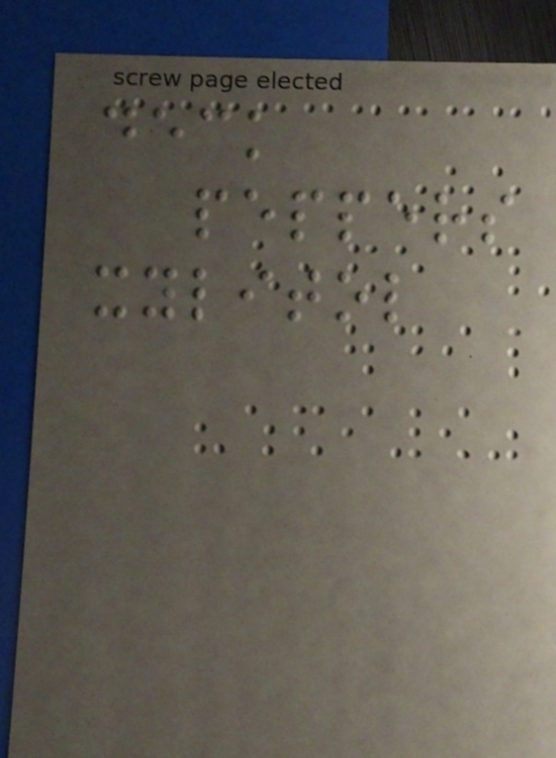deck
peppers
xylitol
